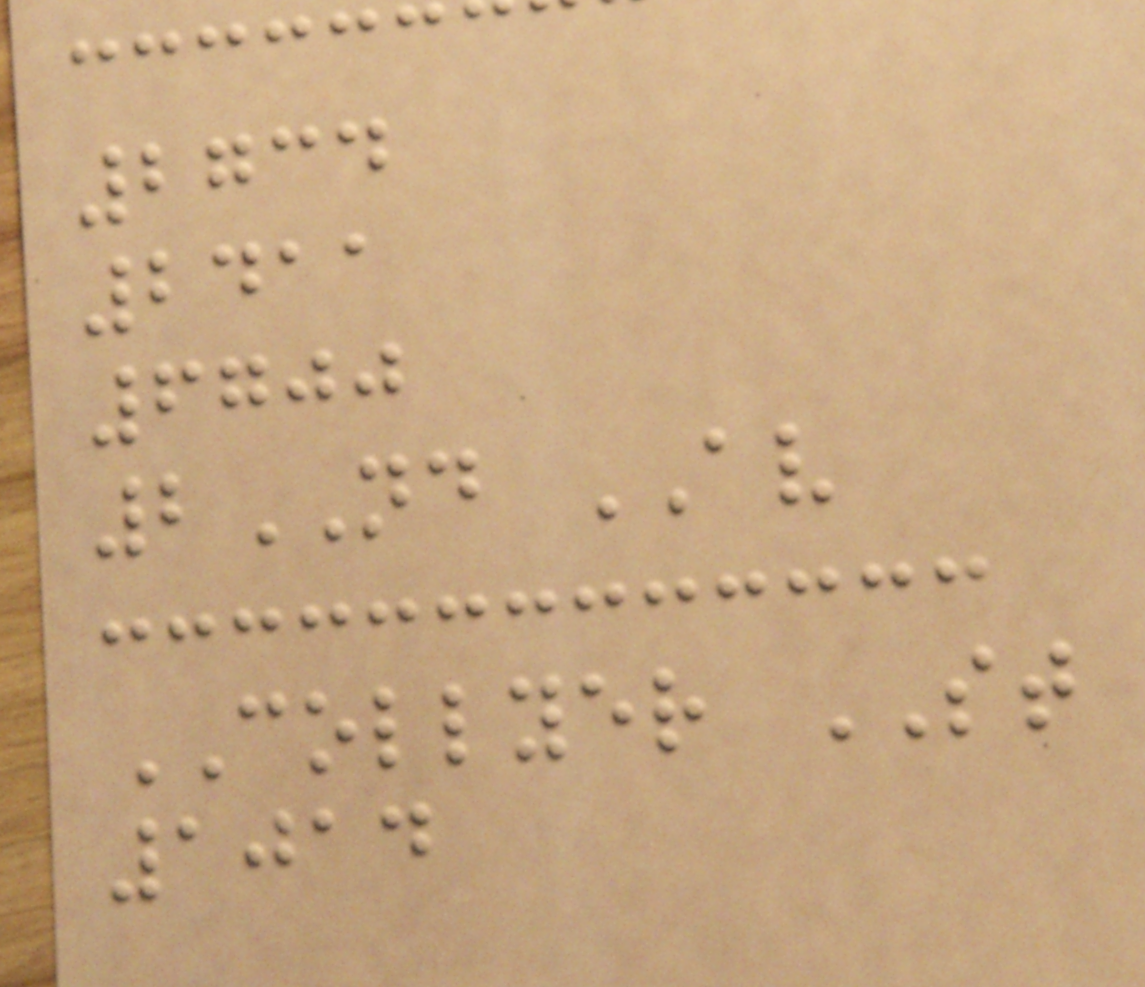2734
2411
6700
2ND AV
COLLYER ST
1014
